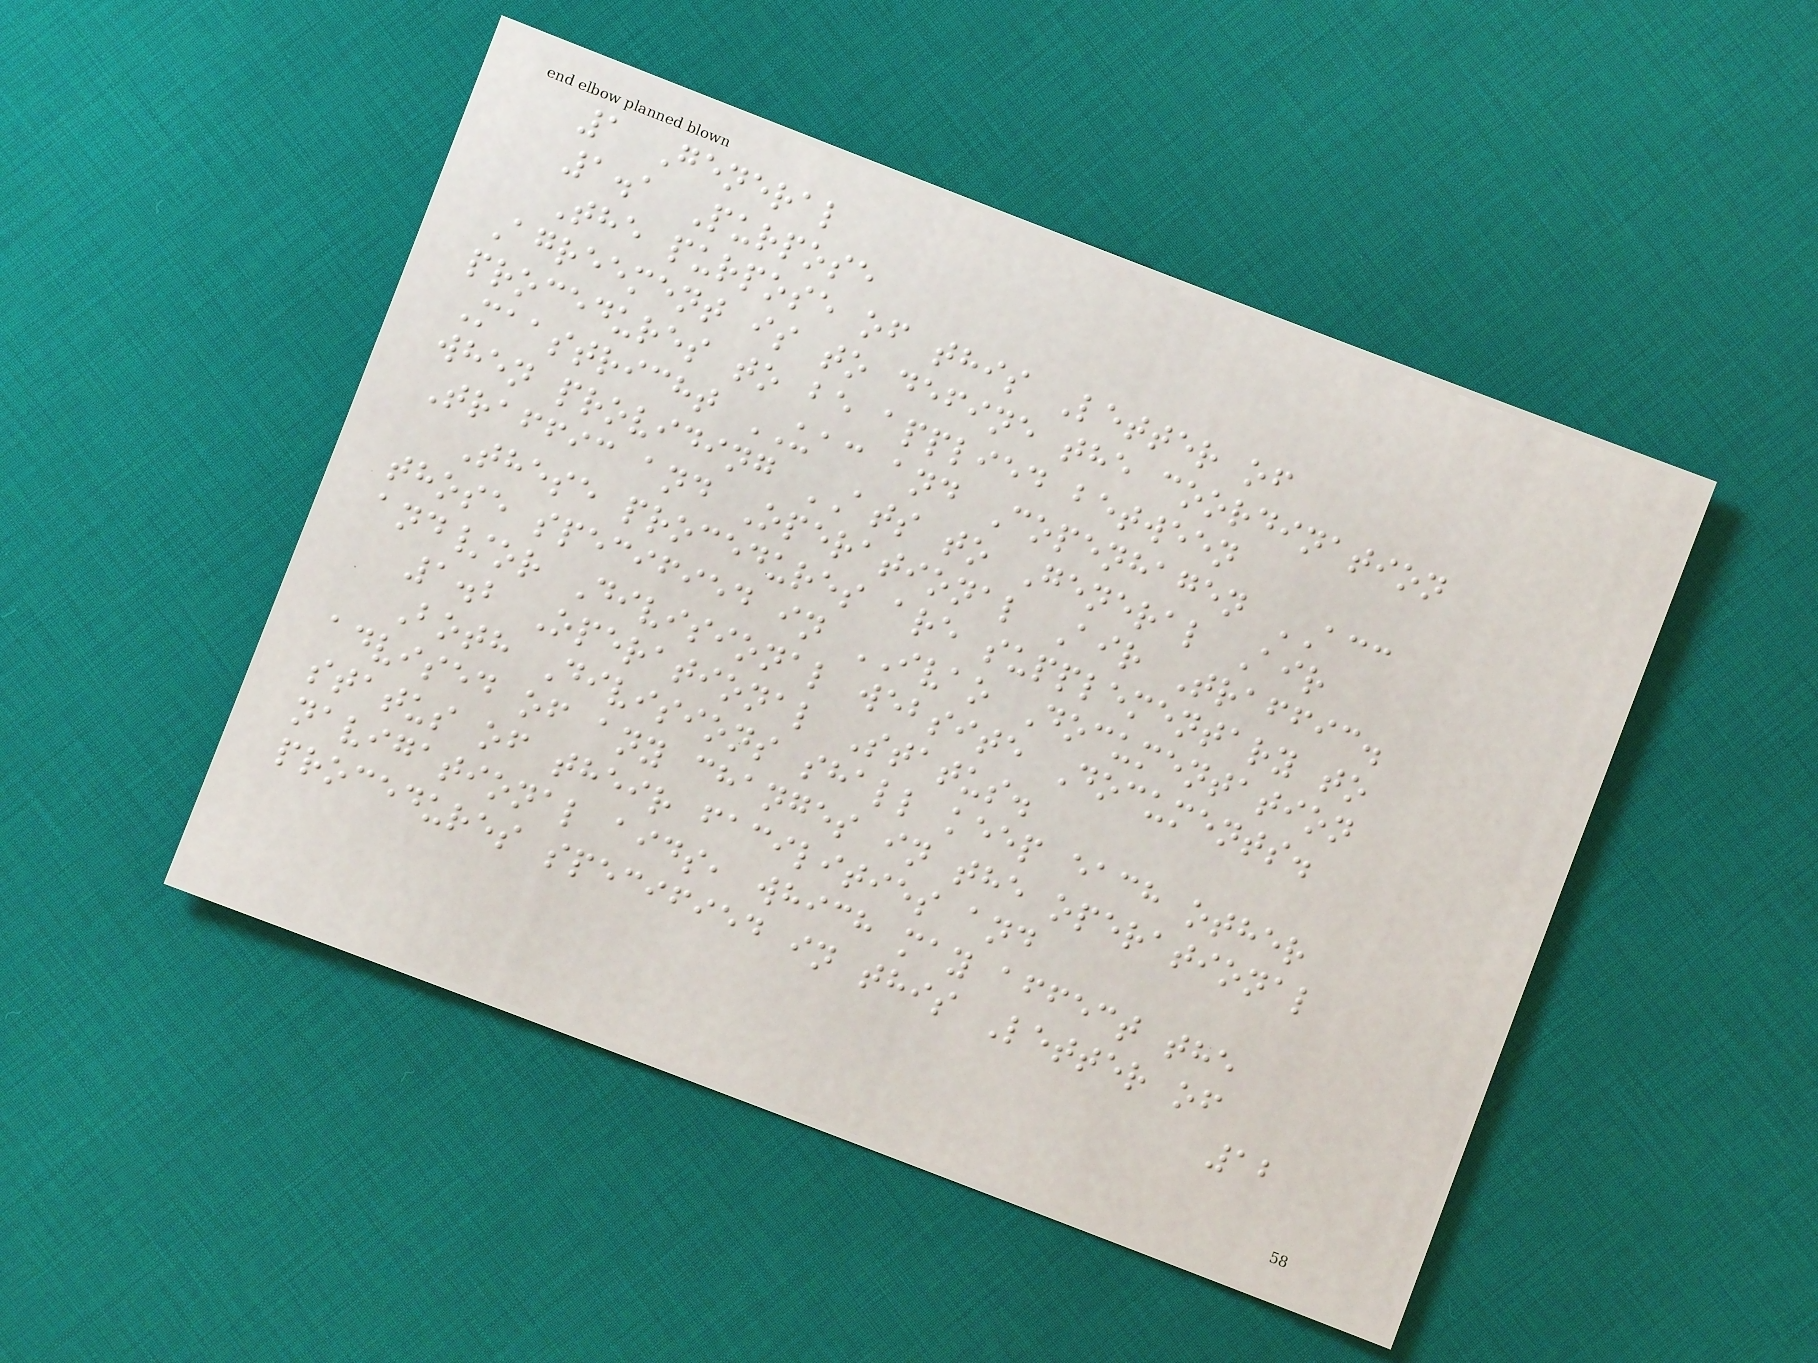1 General
1.1 Purpose
The purpose of this Letter of
Agreement is to define the coordination
procedures to be applied between
Maastricht UAC and Copenhagen ACC
when providing ATS to General Air
Traffic and Operational Air Traffic.
These procedures are supplementary to
those specified in IVAO Documentation
and/or Divisional website Documents.
1.2 Operational Status.
Both Divisions shall keep each other
advised of any changes in the operational
status of their facilities and
navigational aids, which may affect the
procedures specified in this Letter of
12
